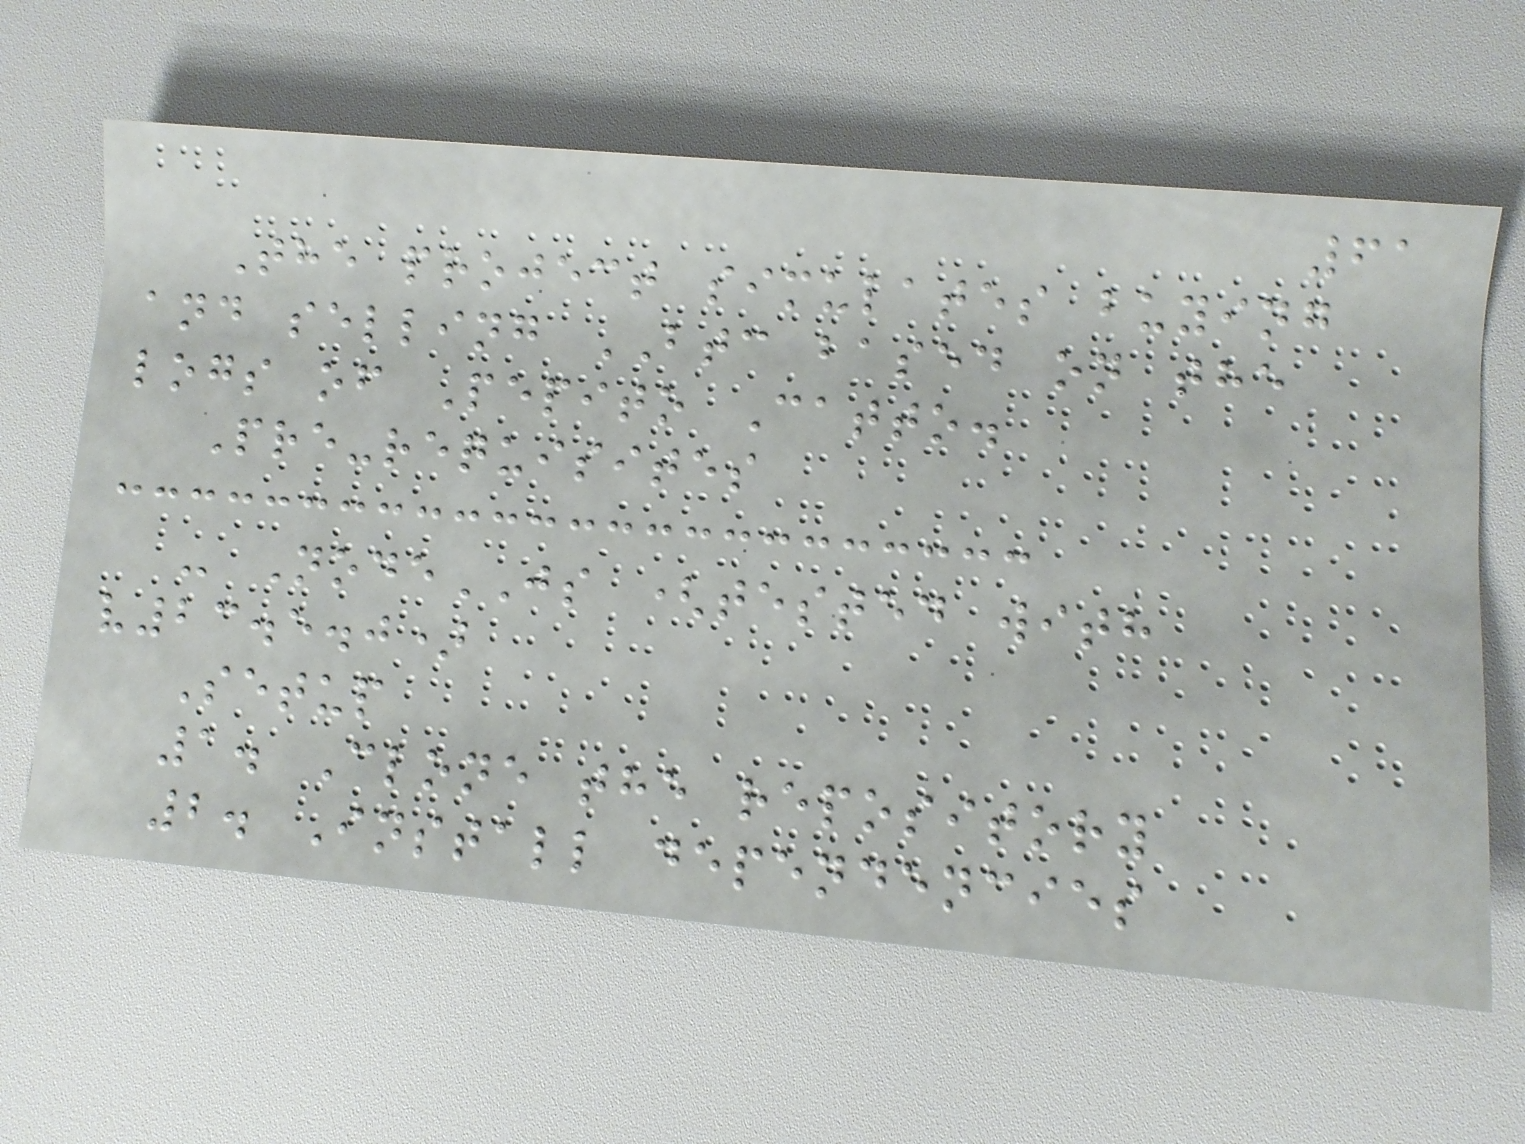61
The project simulates buying
and selling BTC based on the
logs of Pepito Catto.
Pre-requisites
- NodeJS (tested with
v23.5.0)
Setup
1. Clone the repository
2. Install dependencies
